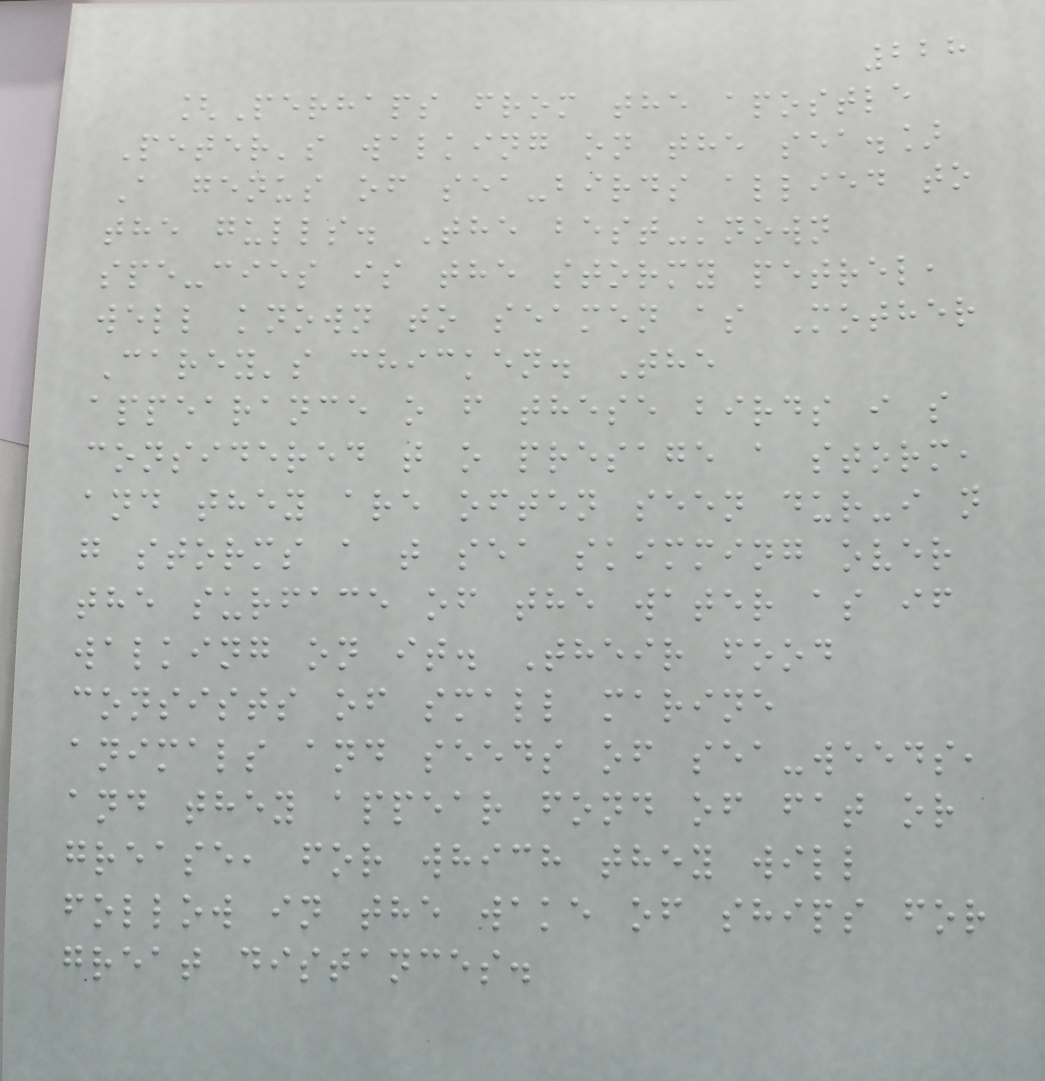228
[Perhaps from the apostle
Peter's walking on the sea.]
A genus of sea-birds allied to
the gulls. The best-known
spe-cies is the stormy petrel,
well known to seamen as Mother
Carey's chicken. The
appearance o f these birds i s
considered t o presage a storm,
and they are often seen dur-i n
g storms a t sea skimming over
the surface of the water as if
walking on it. Their food
consists of small marine
animals and seeds of sea-weeds,
and they appear fond of fat or
grease, for which they will
follow in the wake of ships for
great distances.
